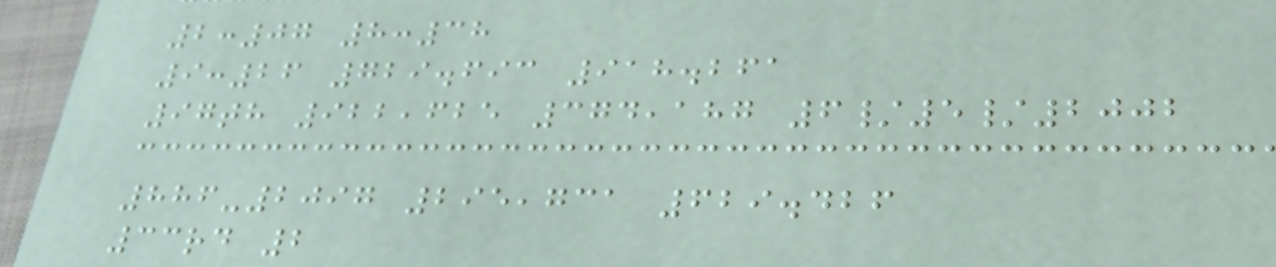2:07 8:38
9:26 729.693 918.261
97th 922,625 374,187 6/5/2002
886-2097 295,731 629.426
33rd 2
